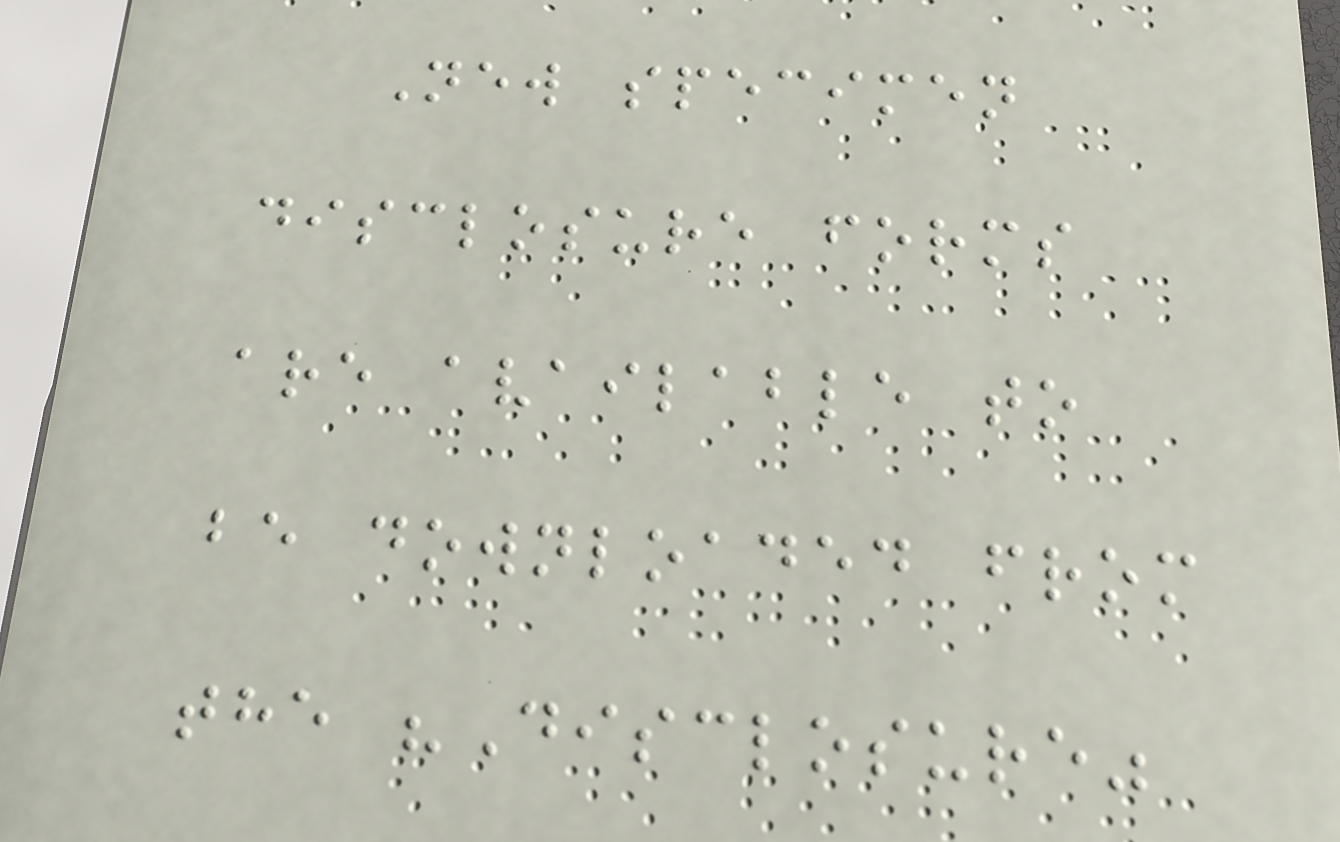New specimen
disclosure forms
are available to
be downloaded from
the "Disclosure"
